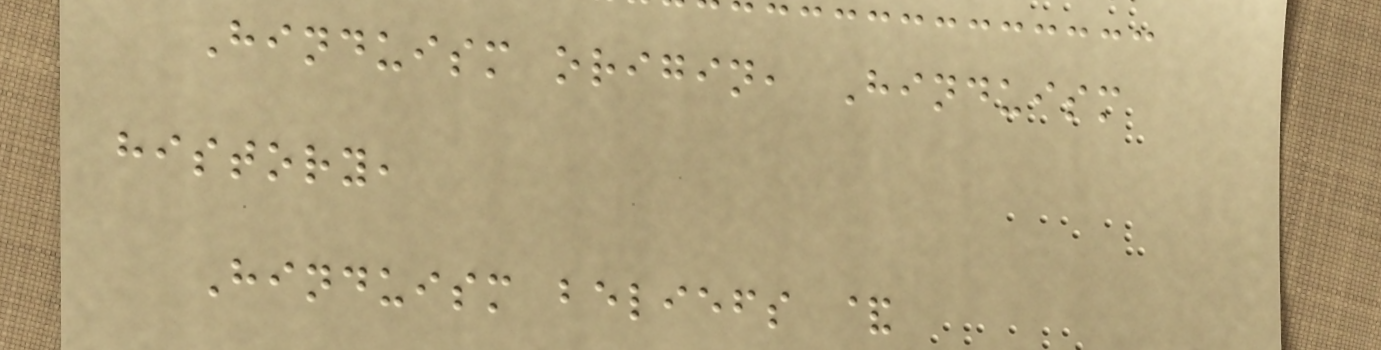Hinduism origin, Hinduism
history,
Hinduism beliefs &
